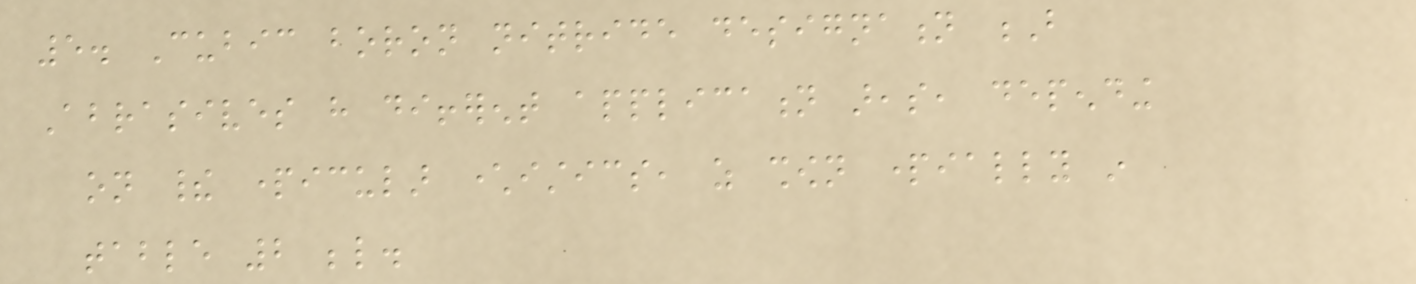5. Cubic boron nitride designation B
Abrasives have different application areas, depending
on their particular characteristics, as shown partially in
table 2 below.
